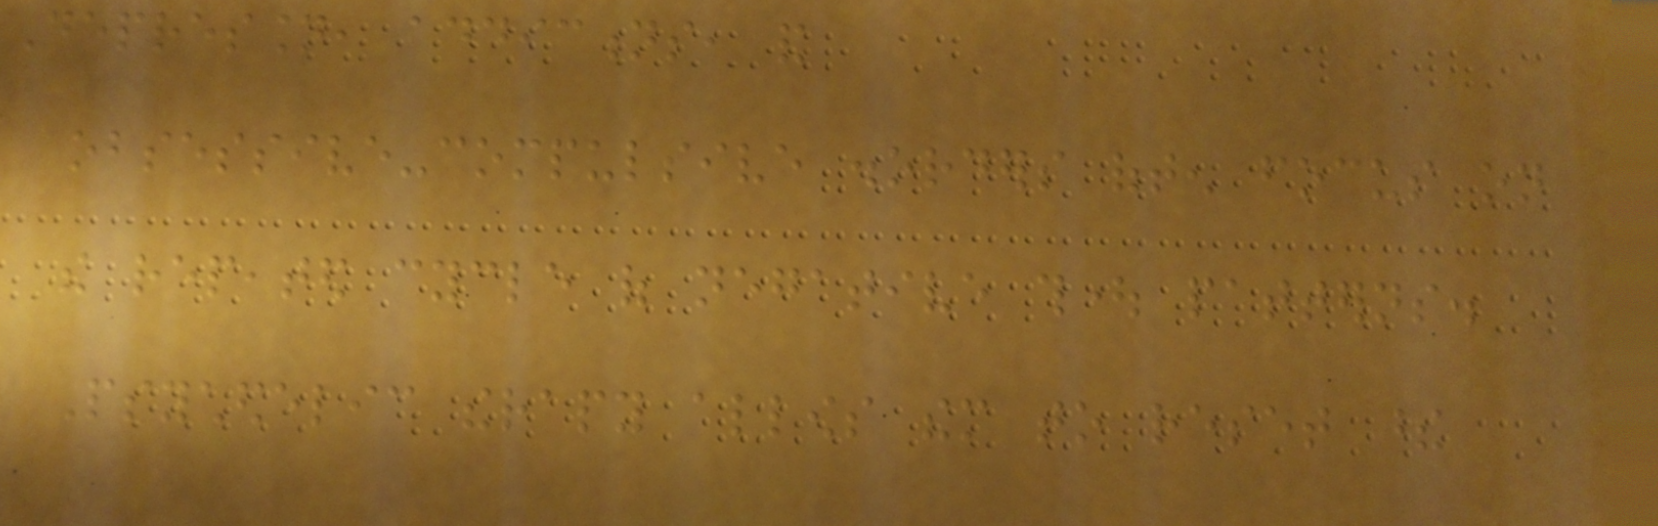Depression, addictions, and
obsessive-compulsive disorders often focus on
the repeated cycle of negative thought patterns.
Psychedelic therapy allows them to reset these
